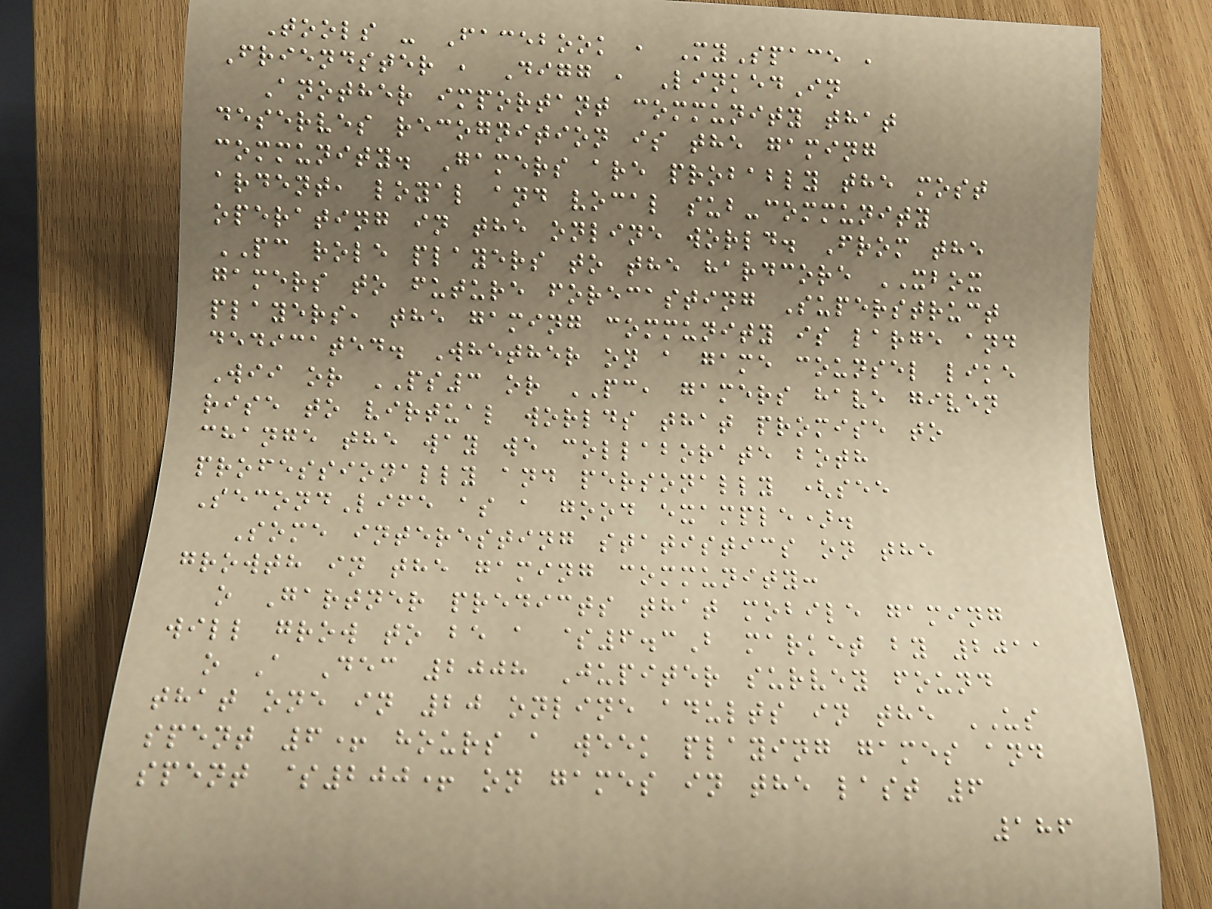Tools - Facebook , MySpace ,
Friendster , Digg , LinkedIn
Another important community that
deserves recognition is the gaming
community. Gamers are probably the most
ardent, loyal and vocal sub-community
operating in the online world. From the
PC role players to the hardcore XBOX
gamers to future forecasting Superstruct
players, the gaming community is large and
dedicated. Whether on a game counsel like
Wii or PS3 or PC, gamers have given
rise to virtual worlds that promise to
change the way we collaborate both
professionally and personally (see
SecondLife as a good example).
Some interesting statistics on the
growth in the gaming community:
o Gartner predicts that mobile gaming
will grow to be a $6.3B market by 2011
o A Dec 2008 Jupiter survey found
that one in 20 online adults in the US
spent 6+ hours a week playing games and
spent $200+ on games in the last 6
186
